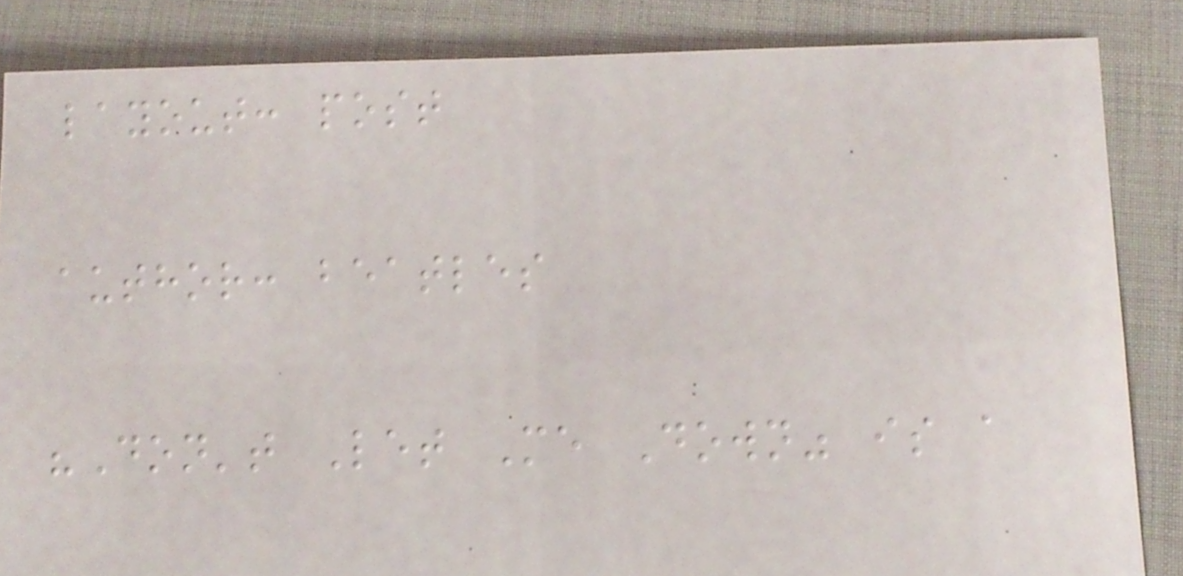layout: post
author: beatles
"Don't Let Me Down" is a
